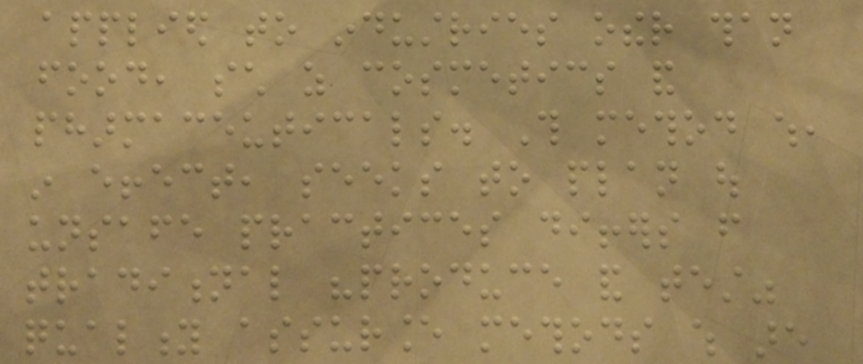applied to industries other than
food, such as cosmetics and
pharmaceuticals. This method which,
in effect, seeks to plan out
unsafe practices differs from
traditional "produce and test"
quality assurance methods which are
